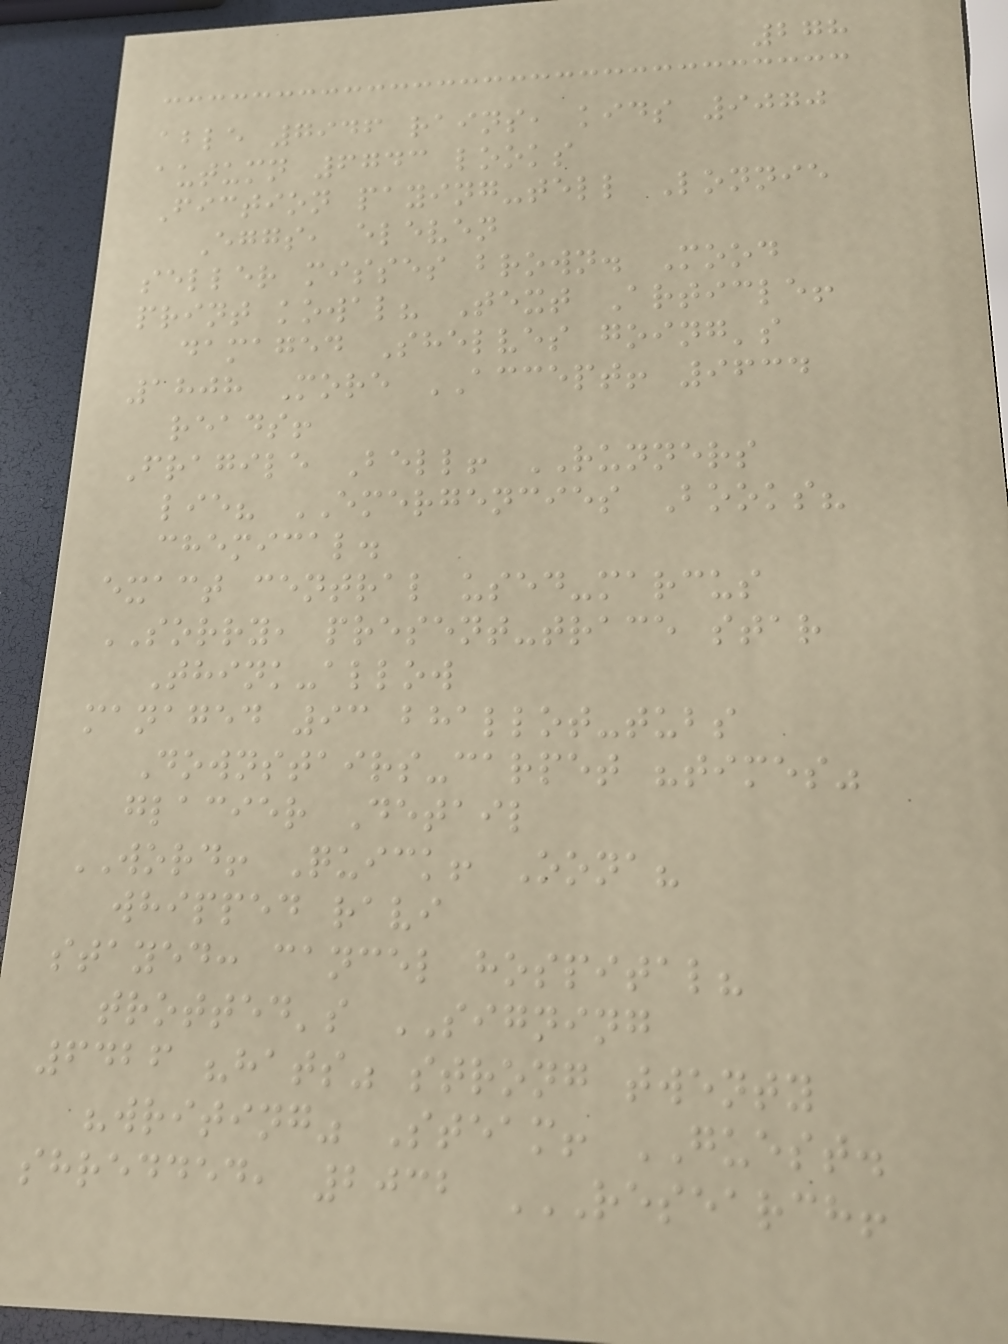278
able 7946 rains, kids 9070
autumn 6743 looks
Fiction paying-tell Lonnie
Eggs, eleven
seller misses brown. Mood
print kowal? Text Article!
damaged Shelves going's
1808 More ACCEPT! 9634
reads!
Fragile Bell! RUNNERS
lie? EMERGENCIES Books?
chemical.
exact central used-marcus
SORRY, present-trace star
Think-allow
managed 93 bhallot-tubs
Downstairs-carpet "times"
glacier Detail
WORD! Quick! Oona?
whipped ravi
stayed: cancel hospital?
trotted's SIGNING
6426 "hats" strong twenty
"writing" Steam! GUEST.
shredded, 2032 RESEARCH!
